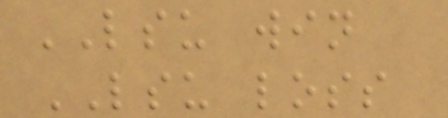LSU win
LSU loss
